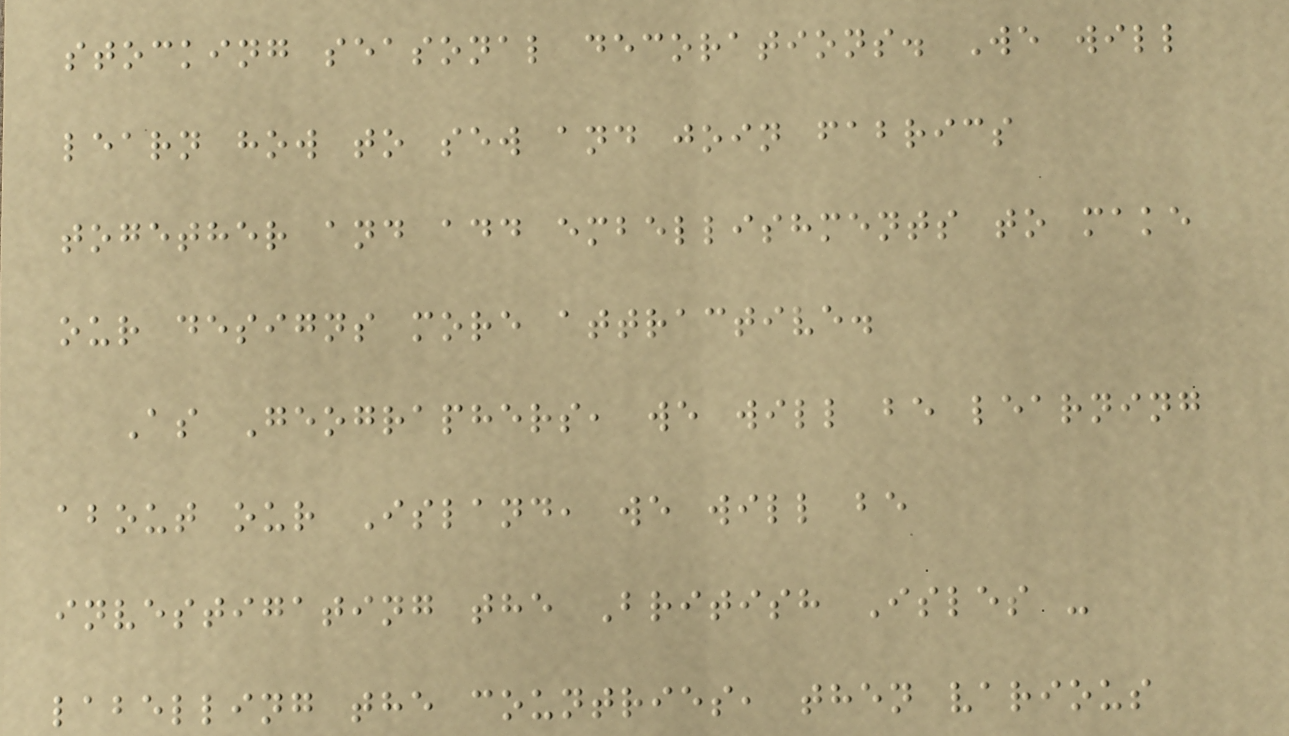stocking seasonal decorations. We will
learn how to sew and join fabrics
together and add embellishments to make
our designs more attractive.
As Geographers, we will be learning
about our Island, we will be
investigating the British Isles -
labelling the countries, then various
